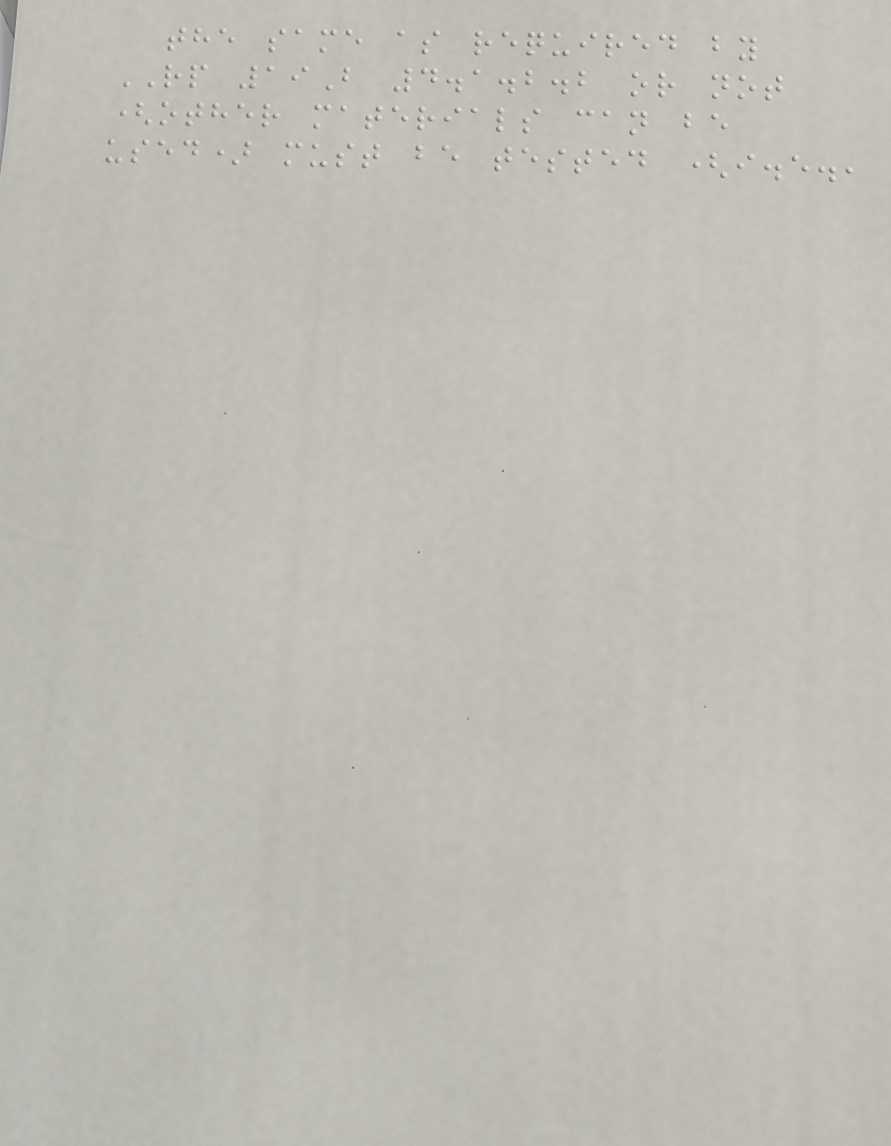the same as required by
RP 19B 4.1.2.2 or not
(other materials can be
used) must be tested (i.e.,
